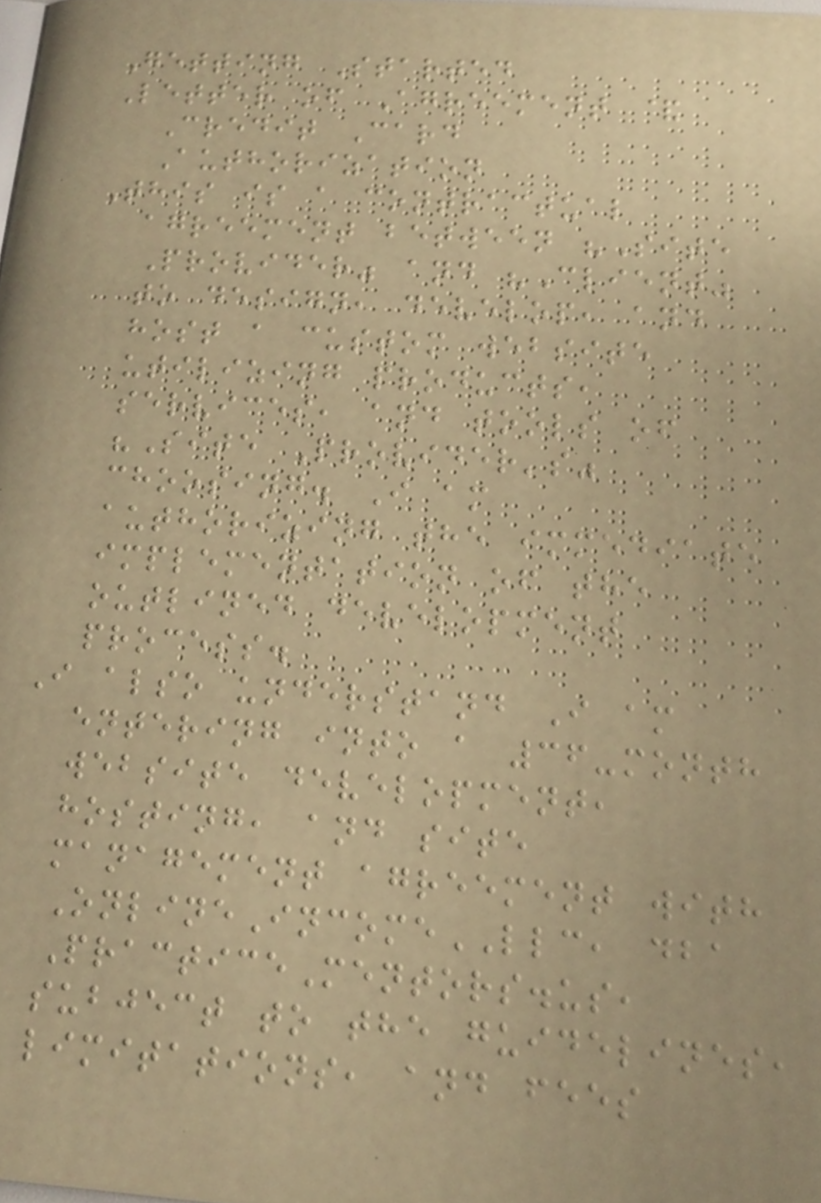Getting Started
Letter of Agreement &
Credit Card
Authorization
This is a contractual
agreement between "Site
Provider" and "Client"
to design, develop, and
host a custom website
utilizing products,
services, and tools of
"Site Provider's"
choosing. I am
authorizing the immediate
implementation of the
outlined development
process.
I also understand I am
entering into a 36-month
website development,
hosting, and site
management agreement with
OnlineIncomeLLC, dba
PracticeMentors.us,
subject to the guidelines,
limitations, and fees
